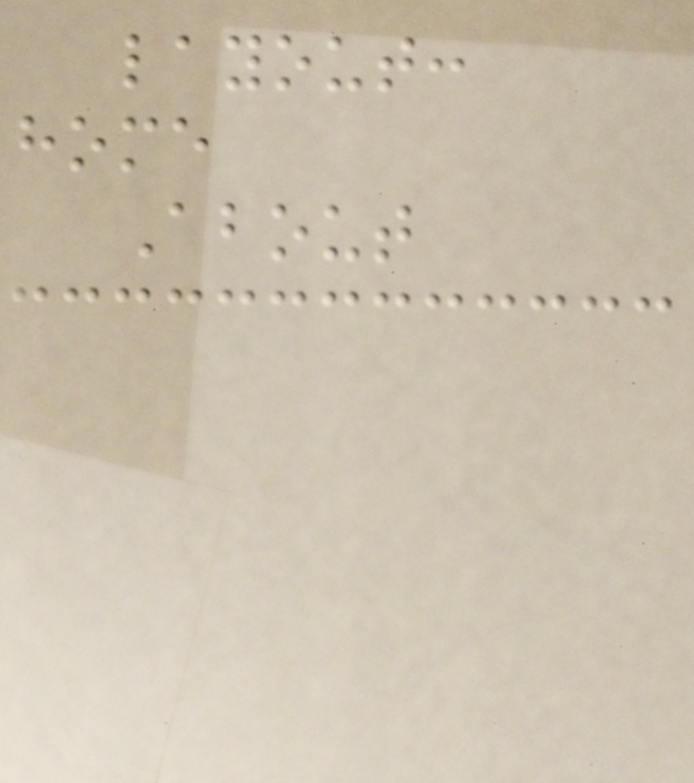layout:
home
About
